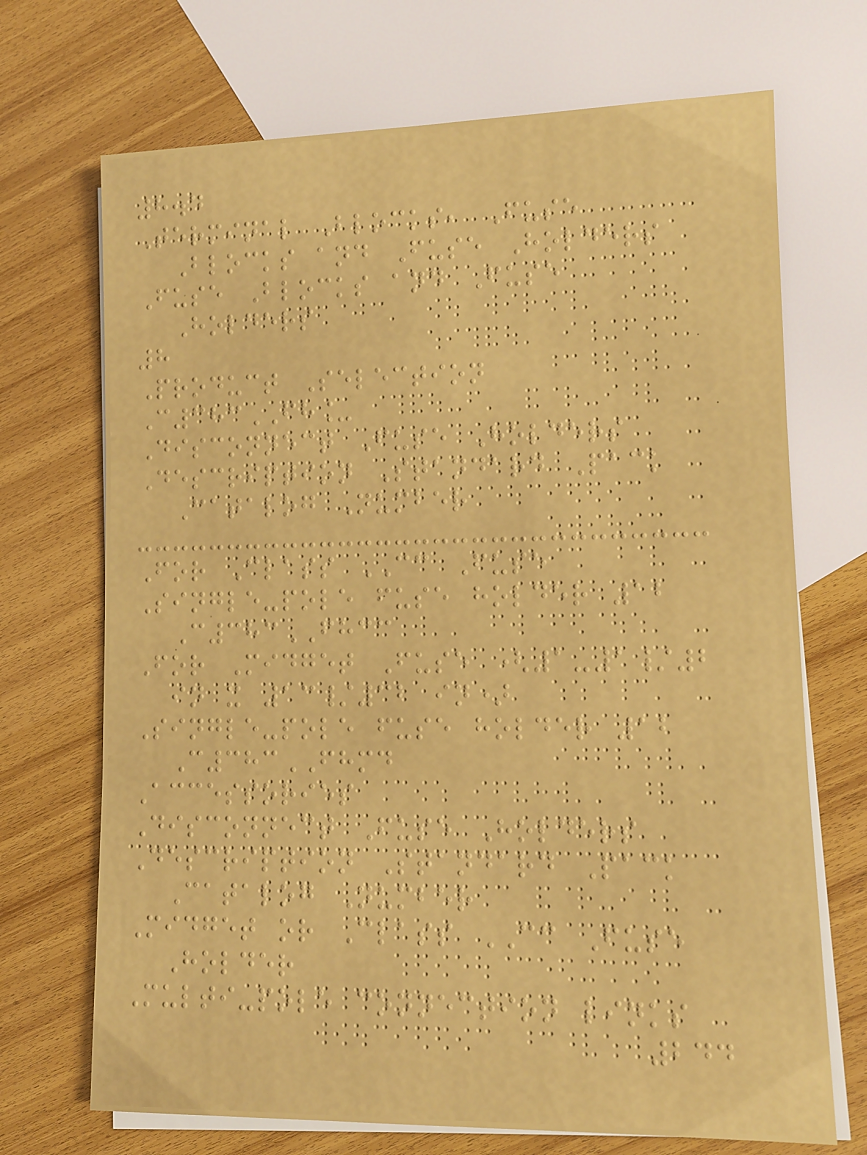8.4
Terminal Blocks, Fuse
Blocks and Fuse Holders
Fuse Blocks and Fuse
Holders
8
Product Selection
C383FH_
Disconnect Fuse Holders
Description Standard Pack
Catalog Number
For Class CC Fuse
Single-pole fuse holder 12
C383FHCC
For Midget Fuse (1-1/2
in x 13/32 in)
Single-pole fuse holder 12
C383FHMD
Accessories
Disconnect Fuse Holders
Description Standard Pack
Catalog Number
Midget or Class CC Fuse
Holder
Multi-pole connection links
244
